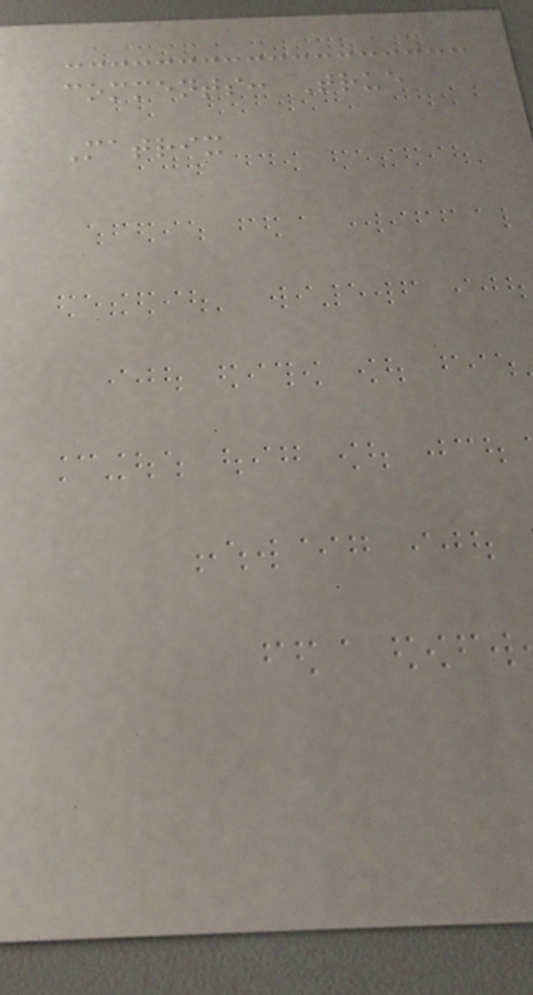comments: True
Matrix
